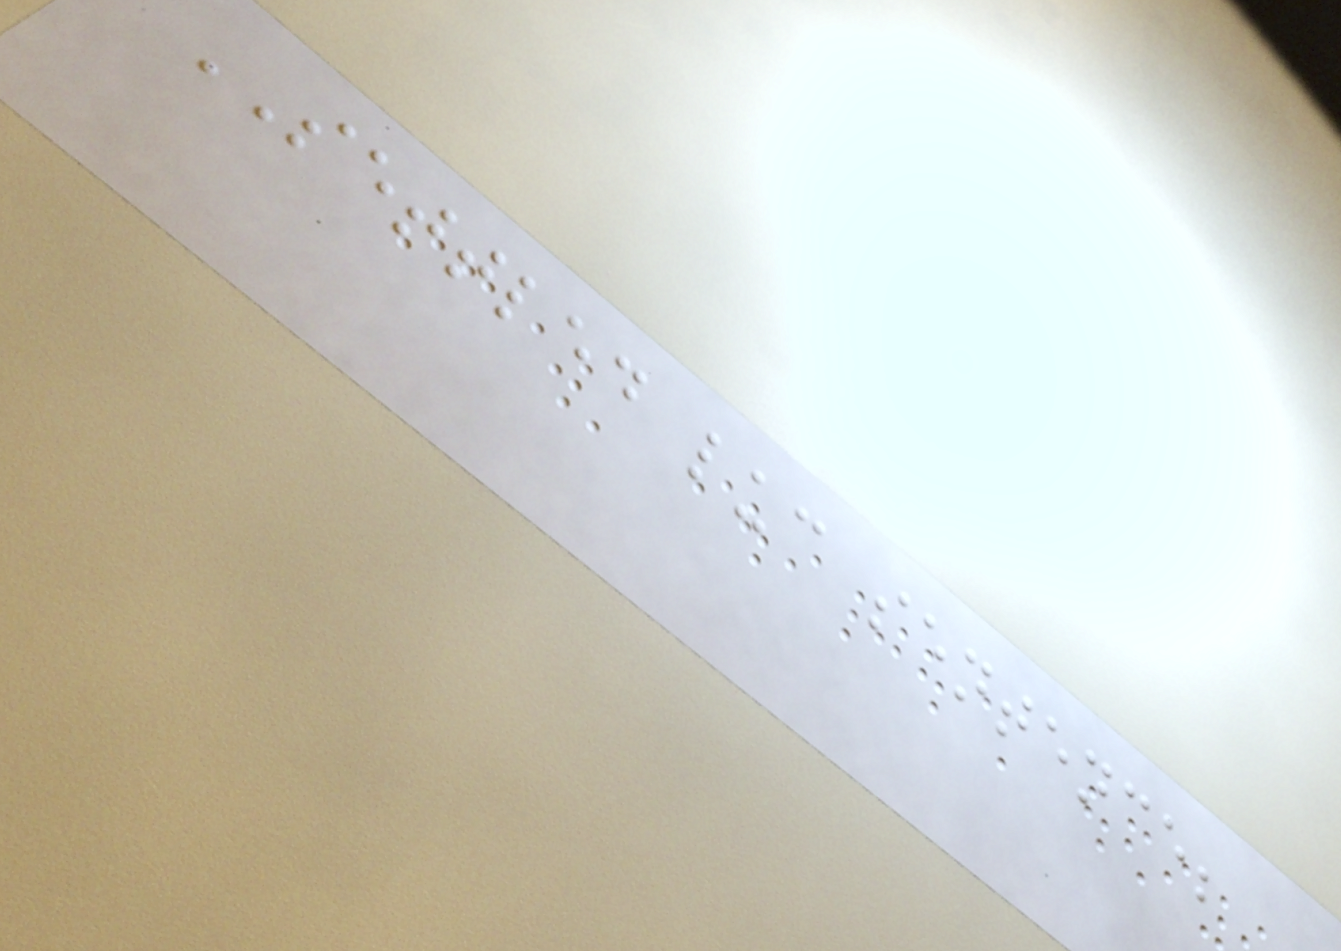SETTLED luc sentence;
